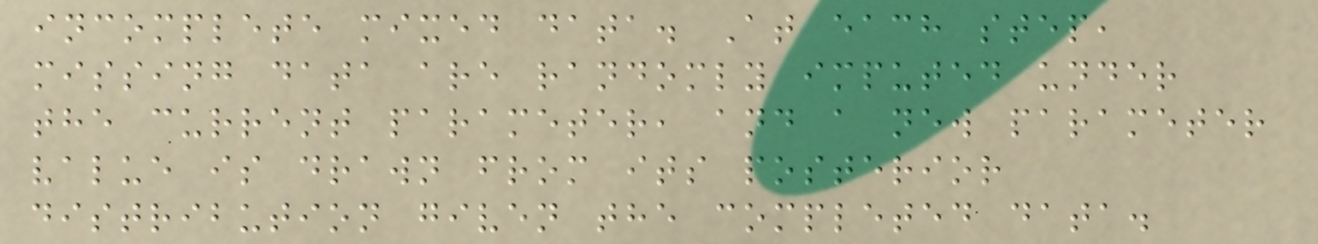incomplete mixed data. At each step,
missing data are randomly imputed under
the current parameter, and a new parameter
value is drawn from its posterior
distribution given the completed data.
